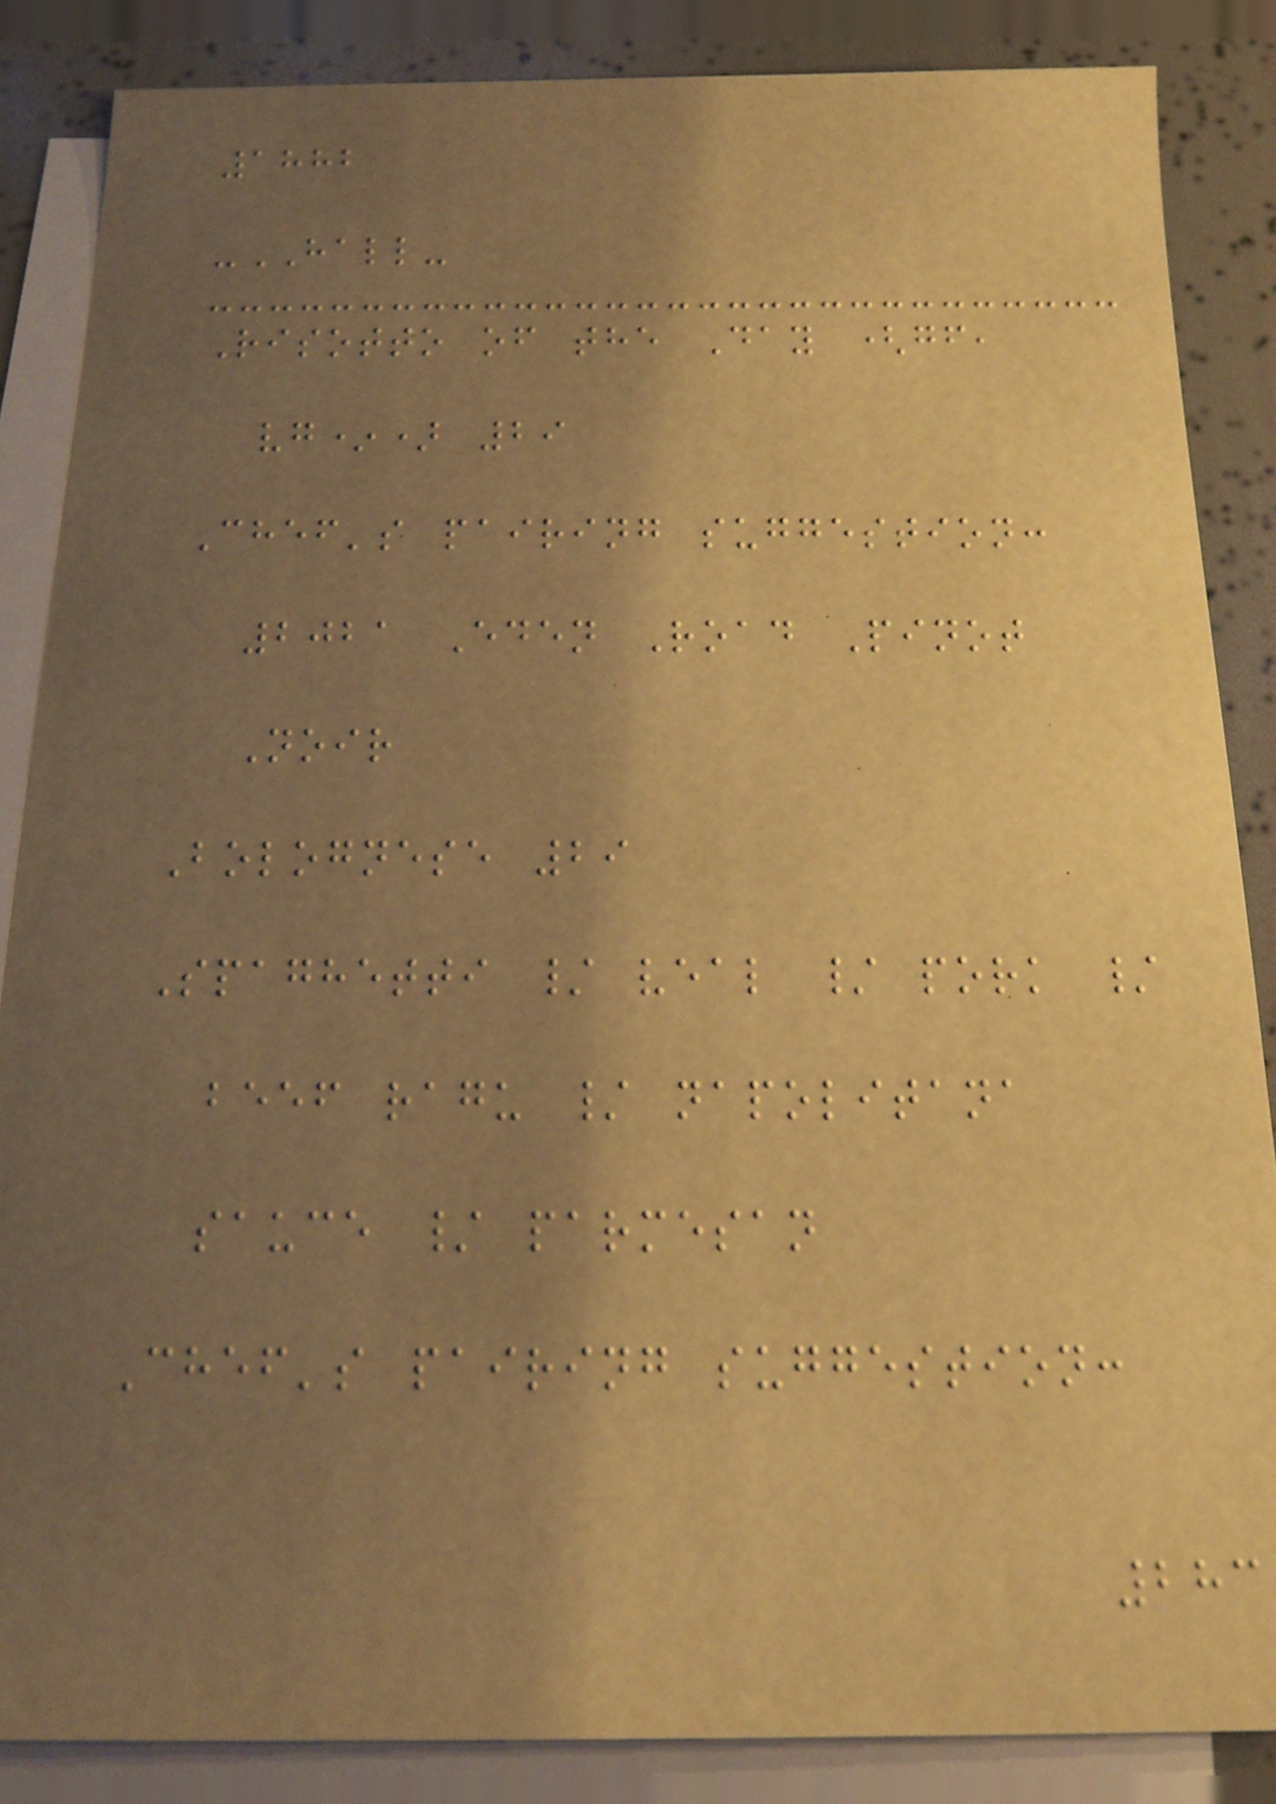1882
-HALL-
Risotto of the Day (gf,
vg*) 29
Chef's pairing suggestion:
2021 Eden Road Pinot
Noir
Bolognese 29
Spaghetti / veal / pork /
beef ragu / napolitana
sauce / parmesan
Chef's pairing suggestion:
283
